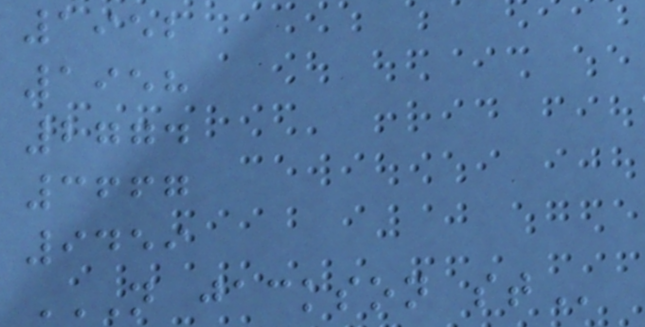1952
1958
2774
3667
9459
N JACKSON ST
